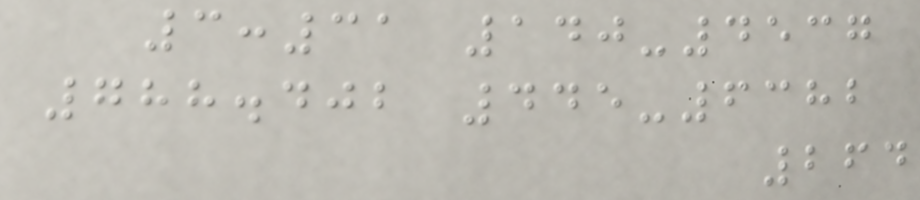3:31 140-4537
788.402 445-6382
264
